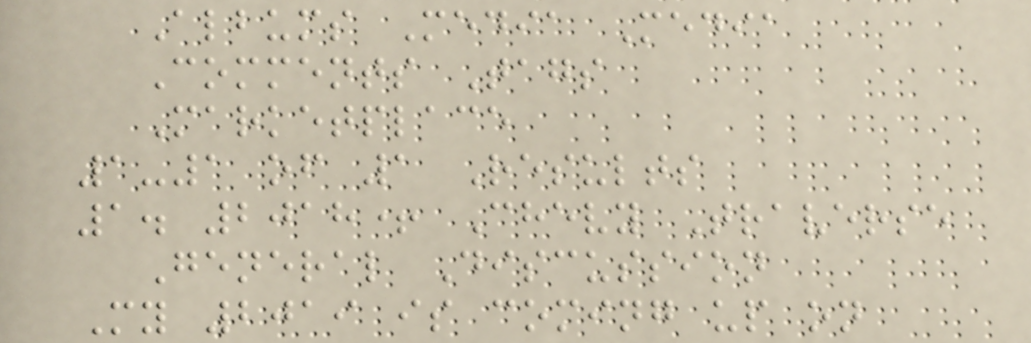Albums Media Media
Comments Tags
Marketplace
1-1 of 1 Results
1. 2018+ Chevy Traverse
General Discussion
My 2019 is coming up on
